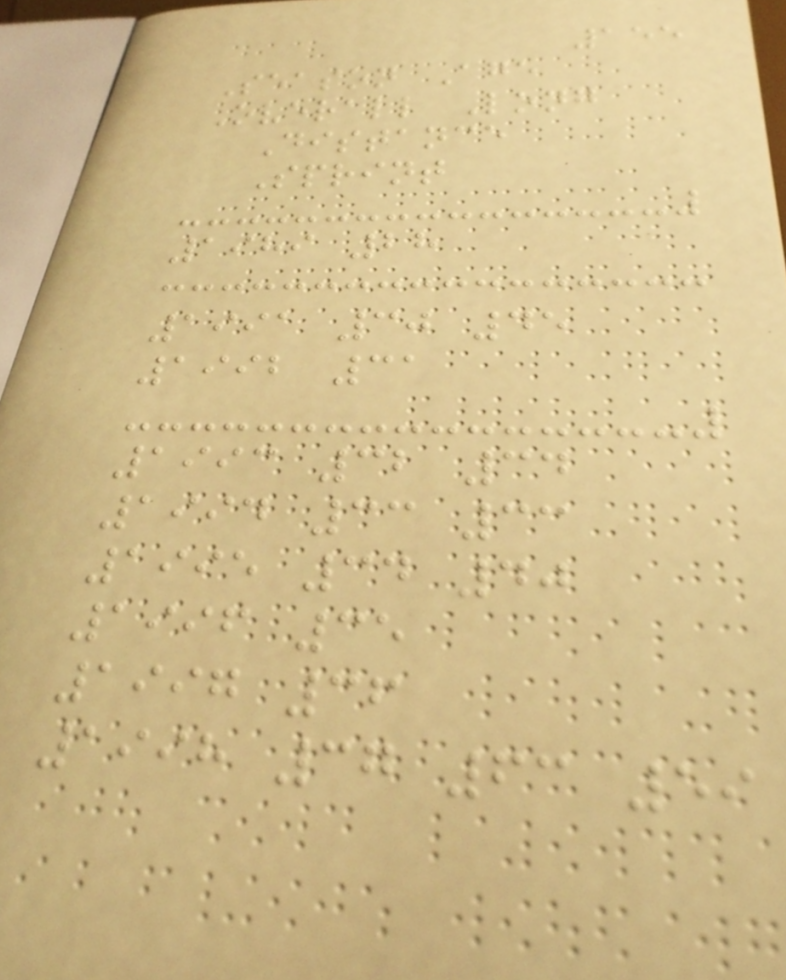155
Season Age
Overall Long
Distance
Sprint
1989 28
1991 30 45
1992 31
1993 32 34
1994 33 33
1995 34 40
1996 35
1997 36
1998 37 63 59
